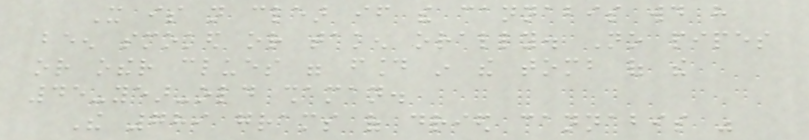It is not clear if the cannabis would have
been smoked or taken orally. No pipes
or other clues were found in the tomb of the
45-year-old shaman.
The 789 grams of dried cannabis was
